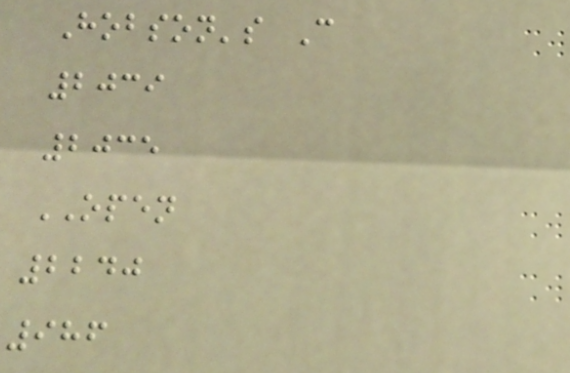Hobson's C
2039
2035
OPEN
2240
986
